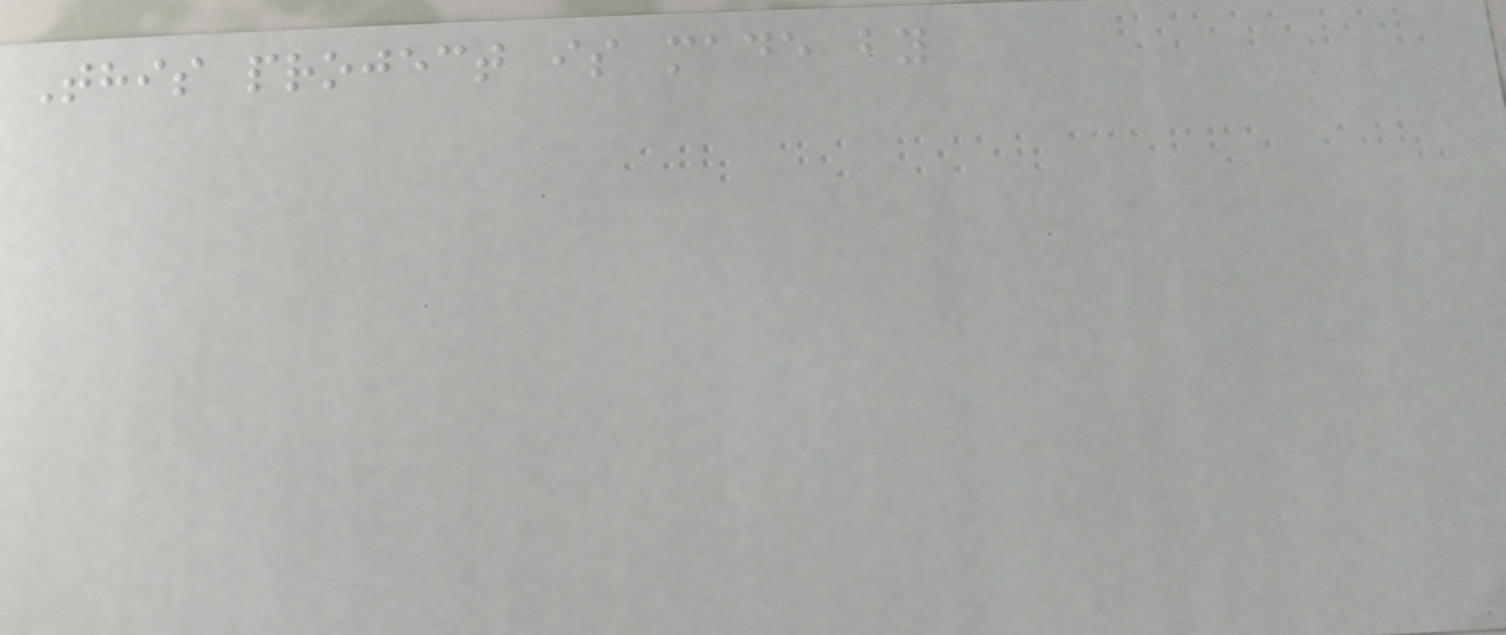This project is made by
